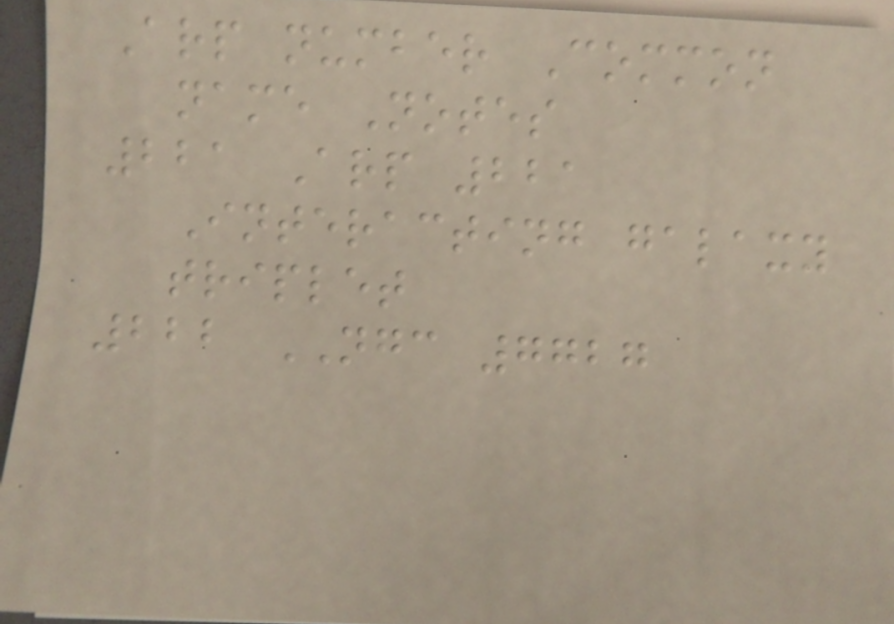Arp number Common
name Notes
221 Arp 221
Interacting galaxy
triplet
222 NGC 7727
